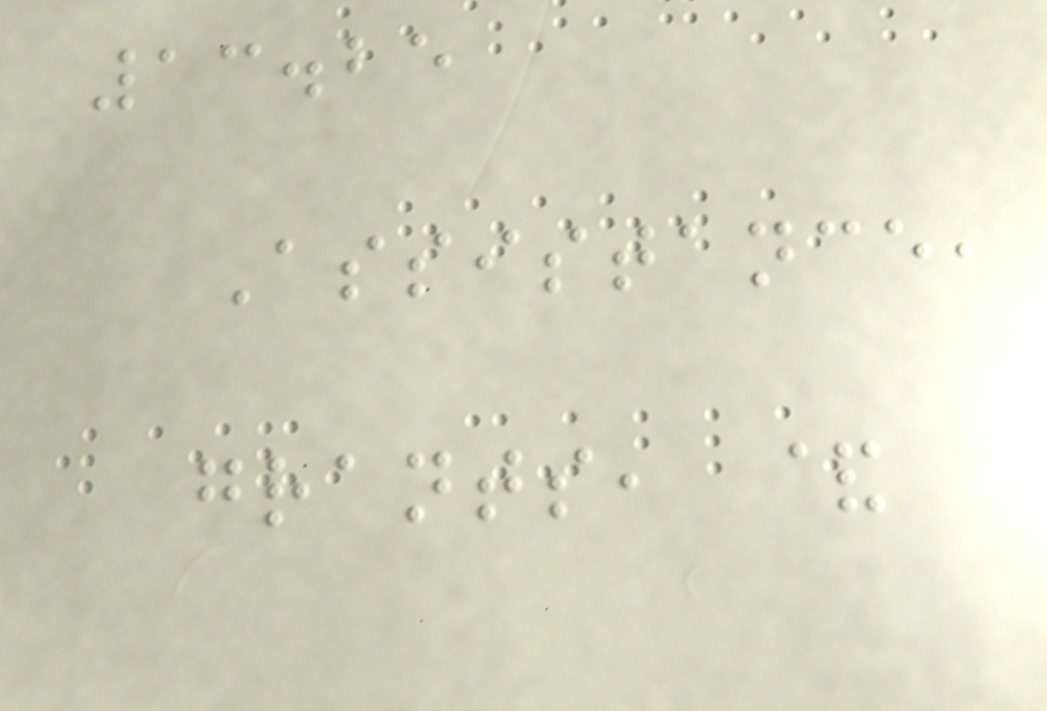13.25
Assistance,
grants, &
